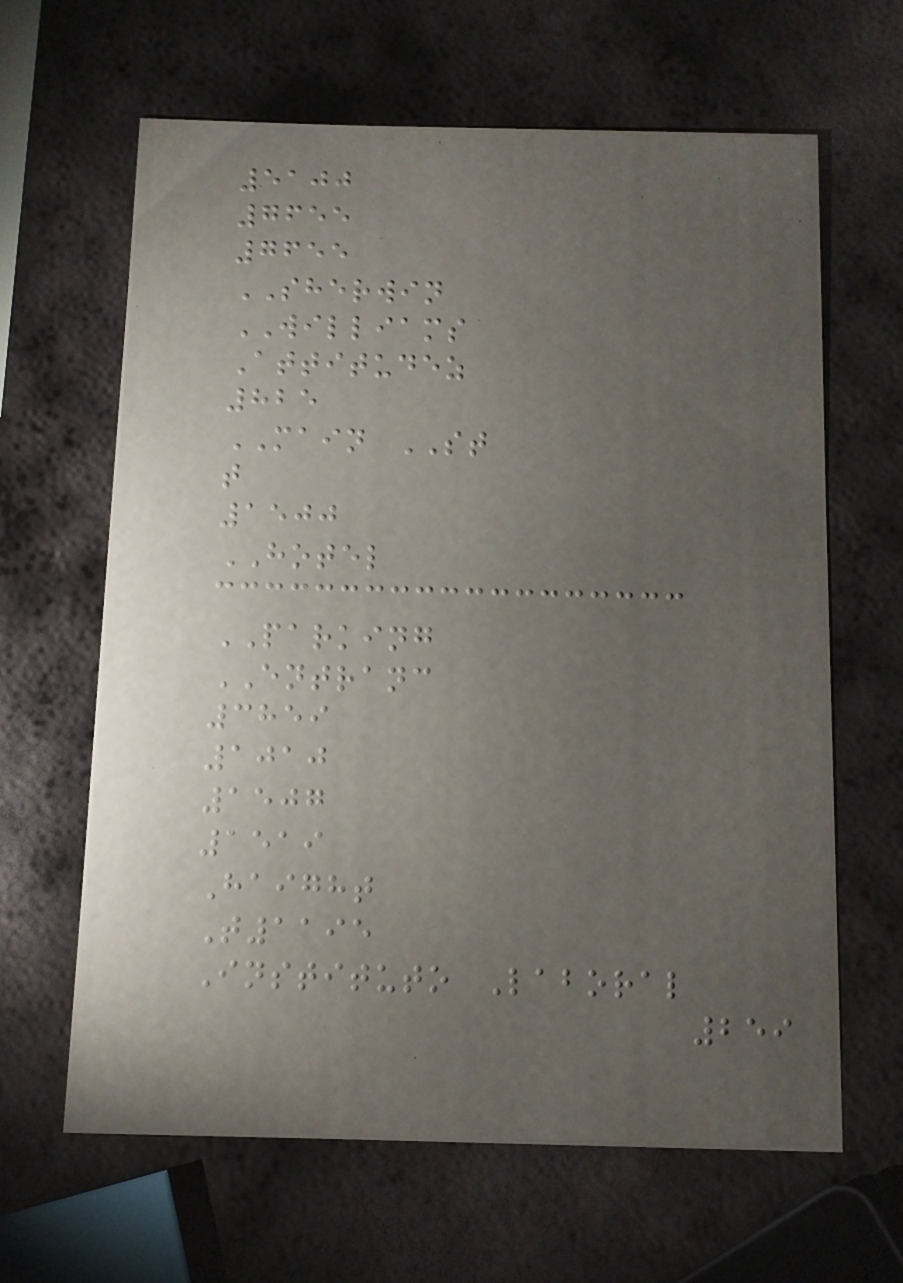5100
7655
7655
SHERWIN
WILLIAMS
Attitudez
825
MAIN ST
t
1500
HOTEL
PARKING
ENTRANC
3859
1010
1507
1519
Haight
T1195
Instituto Laboral
259
